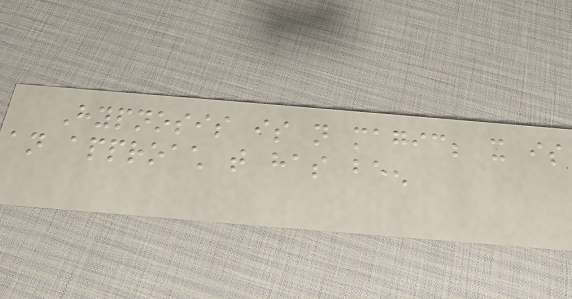Hypnosis is not magic; it is
an approach that has been
